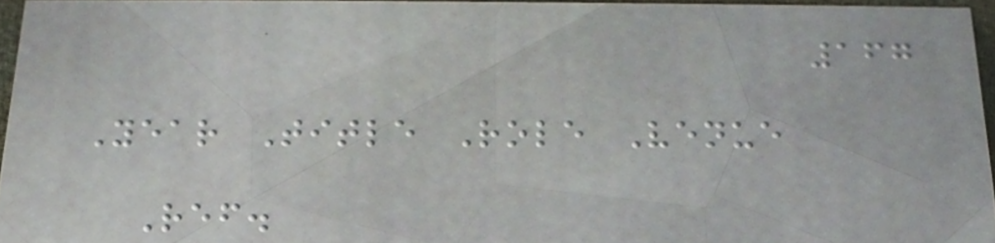167
Year Title Role Venue
Ref.
